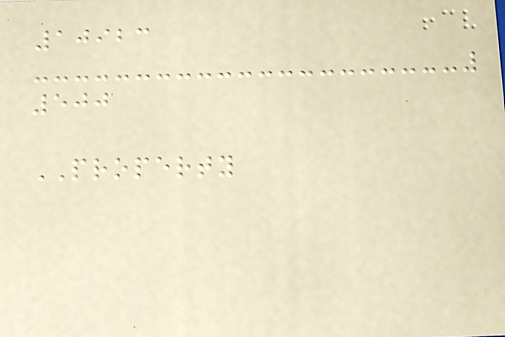10923
500
PROPERTY
